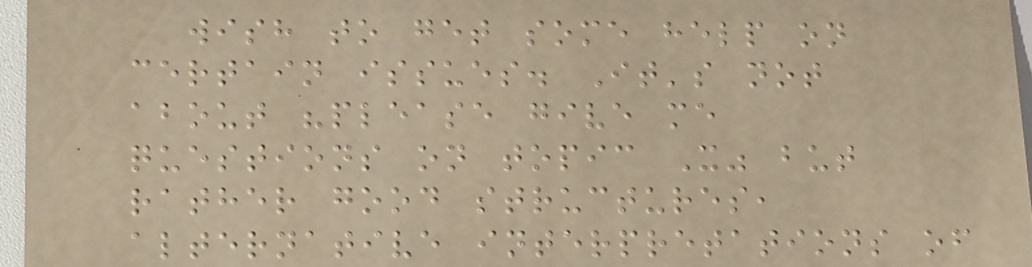wish to get some help on
certain issues. It's not
about "please give me
questions on topic X" but
rather good structures,
alternative interpretations of
